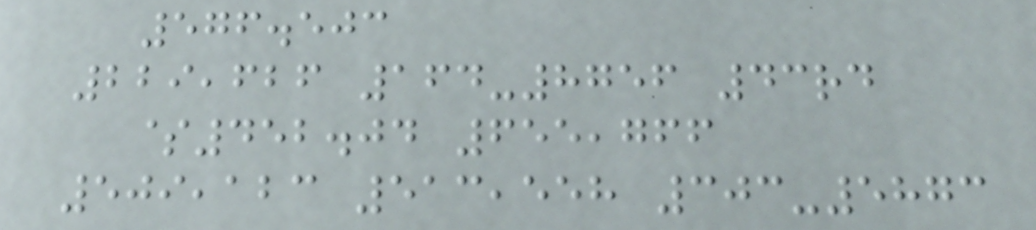576.503
229,626 164-8756 43rd
$452.04 655,766
509,123 513,558 303-5873
